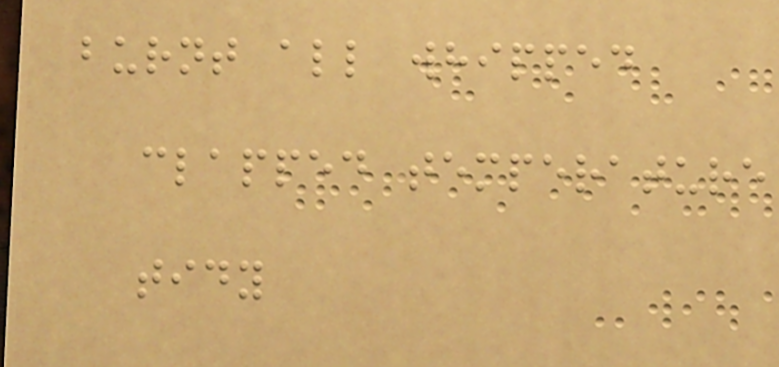burnt all whipped
clapped temperature
tidy
